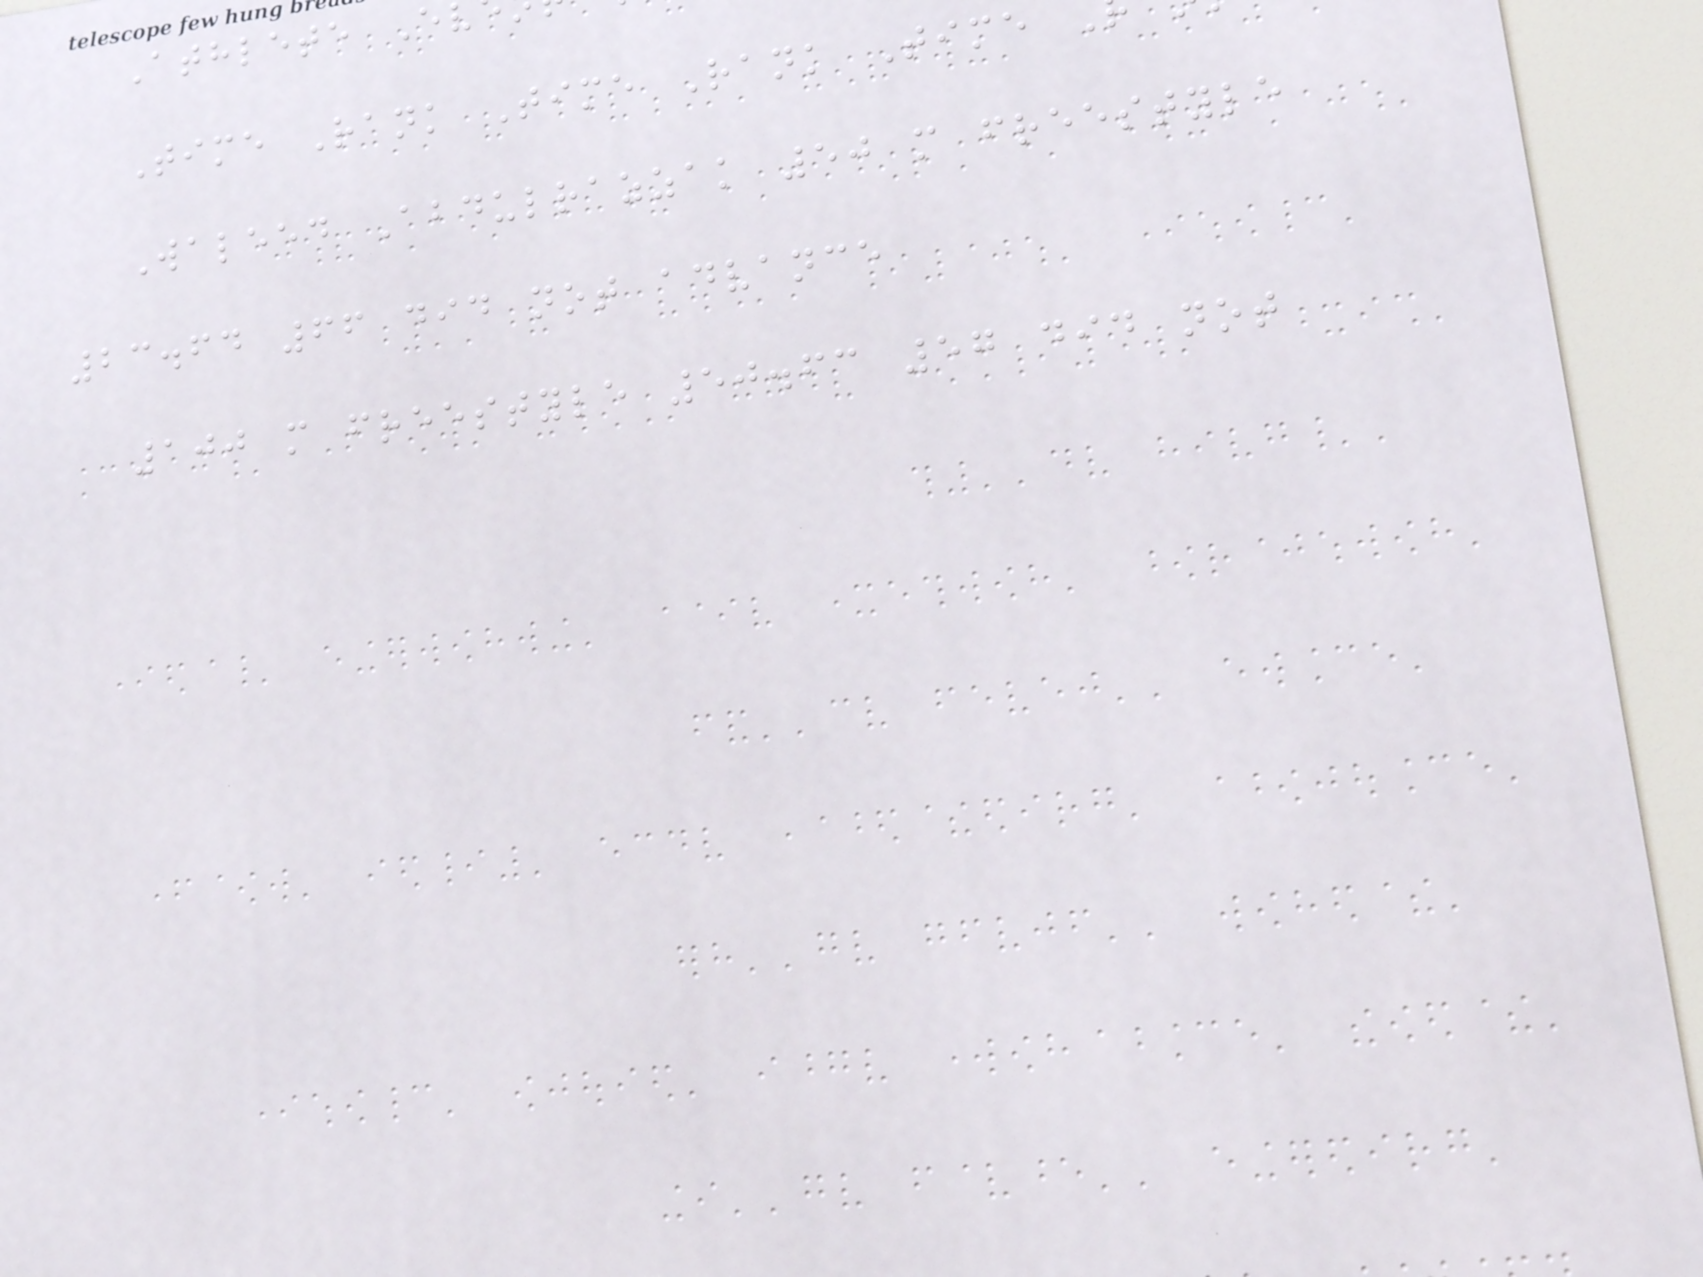Athlete E
Time Rank Time Rank Time
Waleed Abdulrazzak 50 m freestyle
23.64 66 did not advance
100 m freestyle 50.63 57 did not
